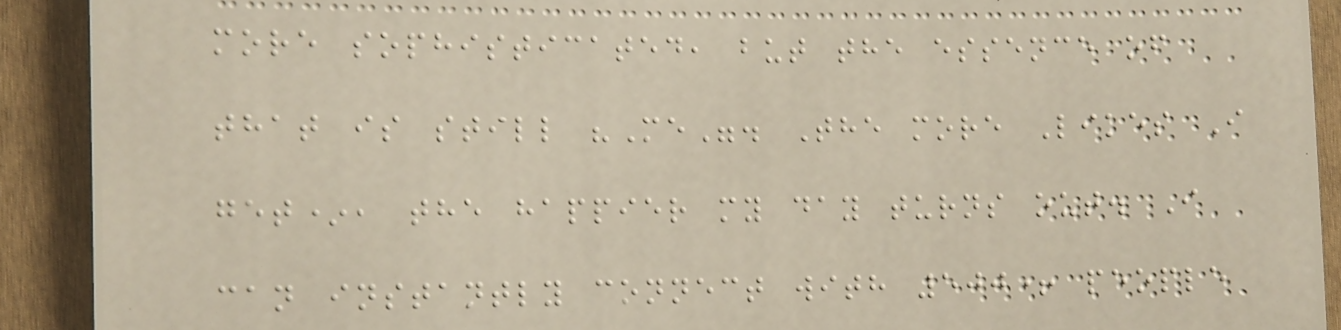more sophisticated, but the essence of
that is still "Me". The more Likes I
get*, the happier my day turns out. I
can instantly connect with 500+ people
